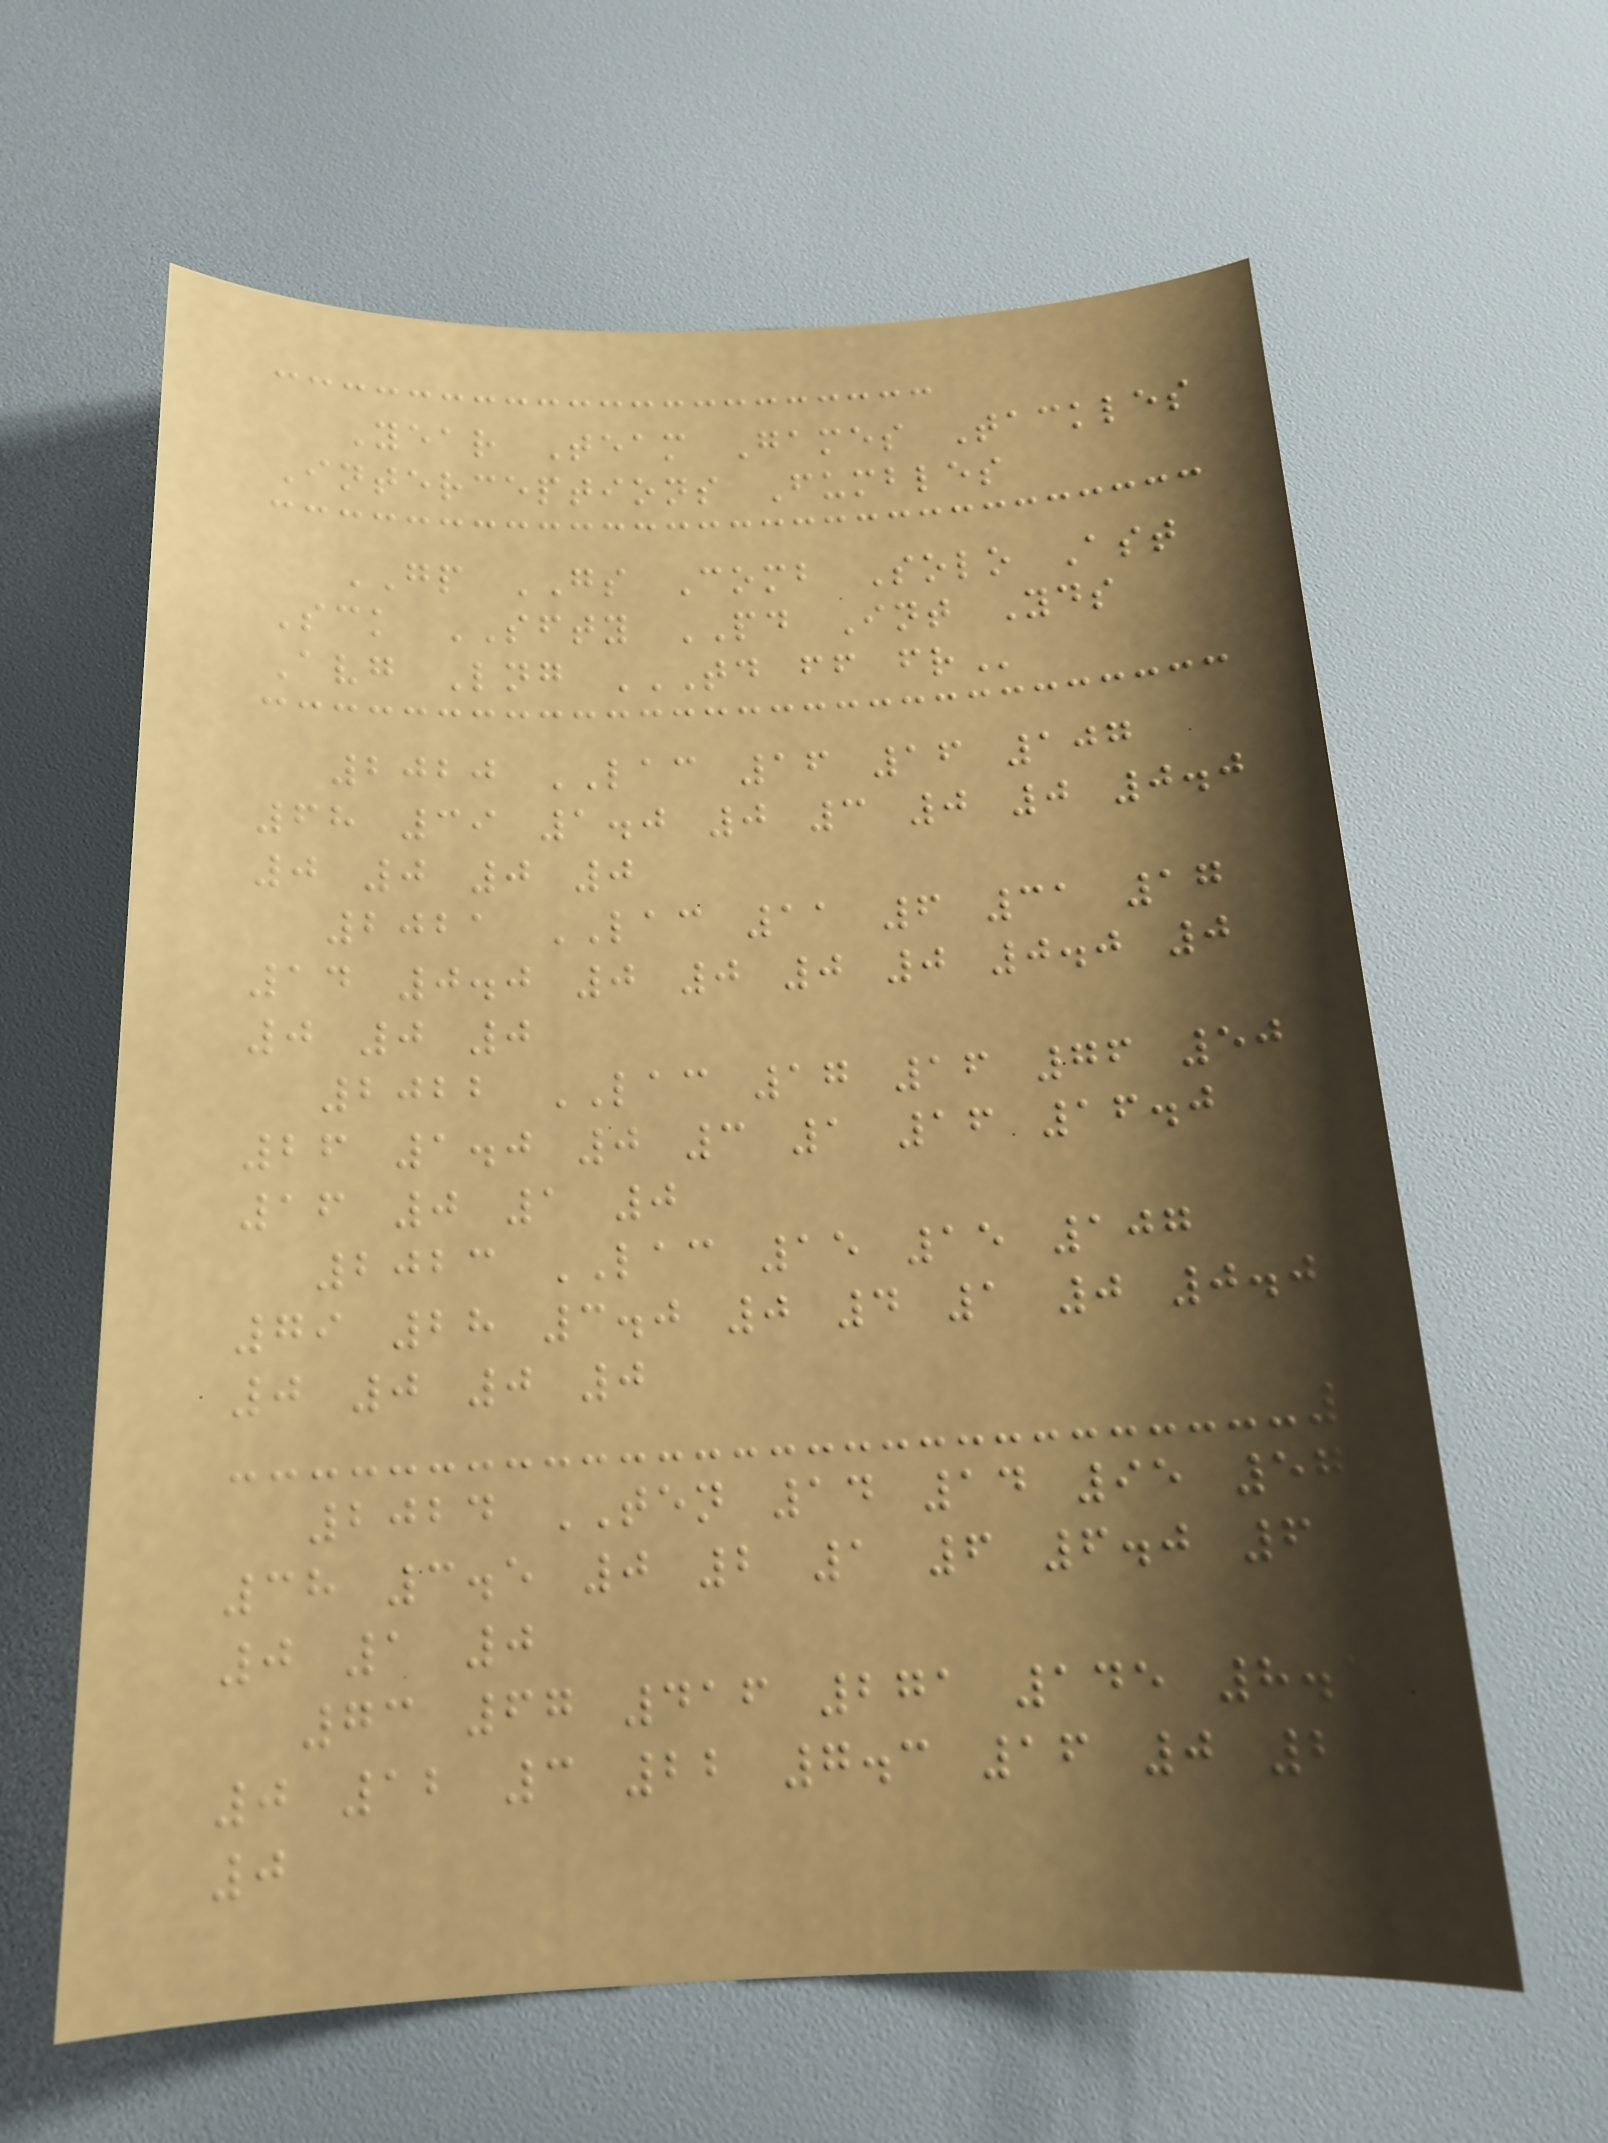Year Team Games Tackles
Interceptions Fumbles
GP GS Comb Solo Ast
Sck SFTY PD Int Yds
Avg Lng TD FF FR
2020 LAC 16 16 107
68 39 1.0 0 3 0 0 0.0
0 0 0 0
2021 LAC 11 6 31 17
14 0.0 0 0 0 0 0.0 0
0 0 0
2022 LAC 17 16 76 50
26 1.0 0 3 1 16 16.0
16 0 1 0
2023 LAC 15 15 107
79 28 3.0 0 4 1 0 0.0
0 0 0 0
2024 TEN 14 14 95 57
38 3.5 0 2 1 6 6.0 6
0 1 0
73 67 416 271 145 8.5
0 12 3 22 7.3 16 0 2
0
